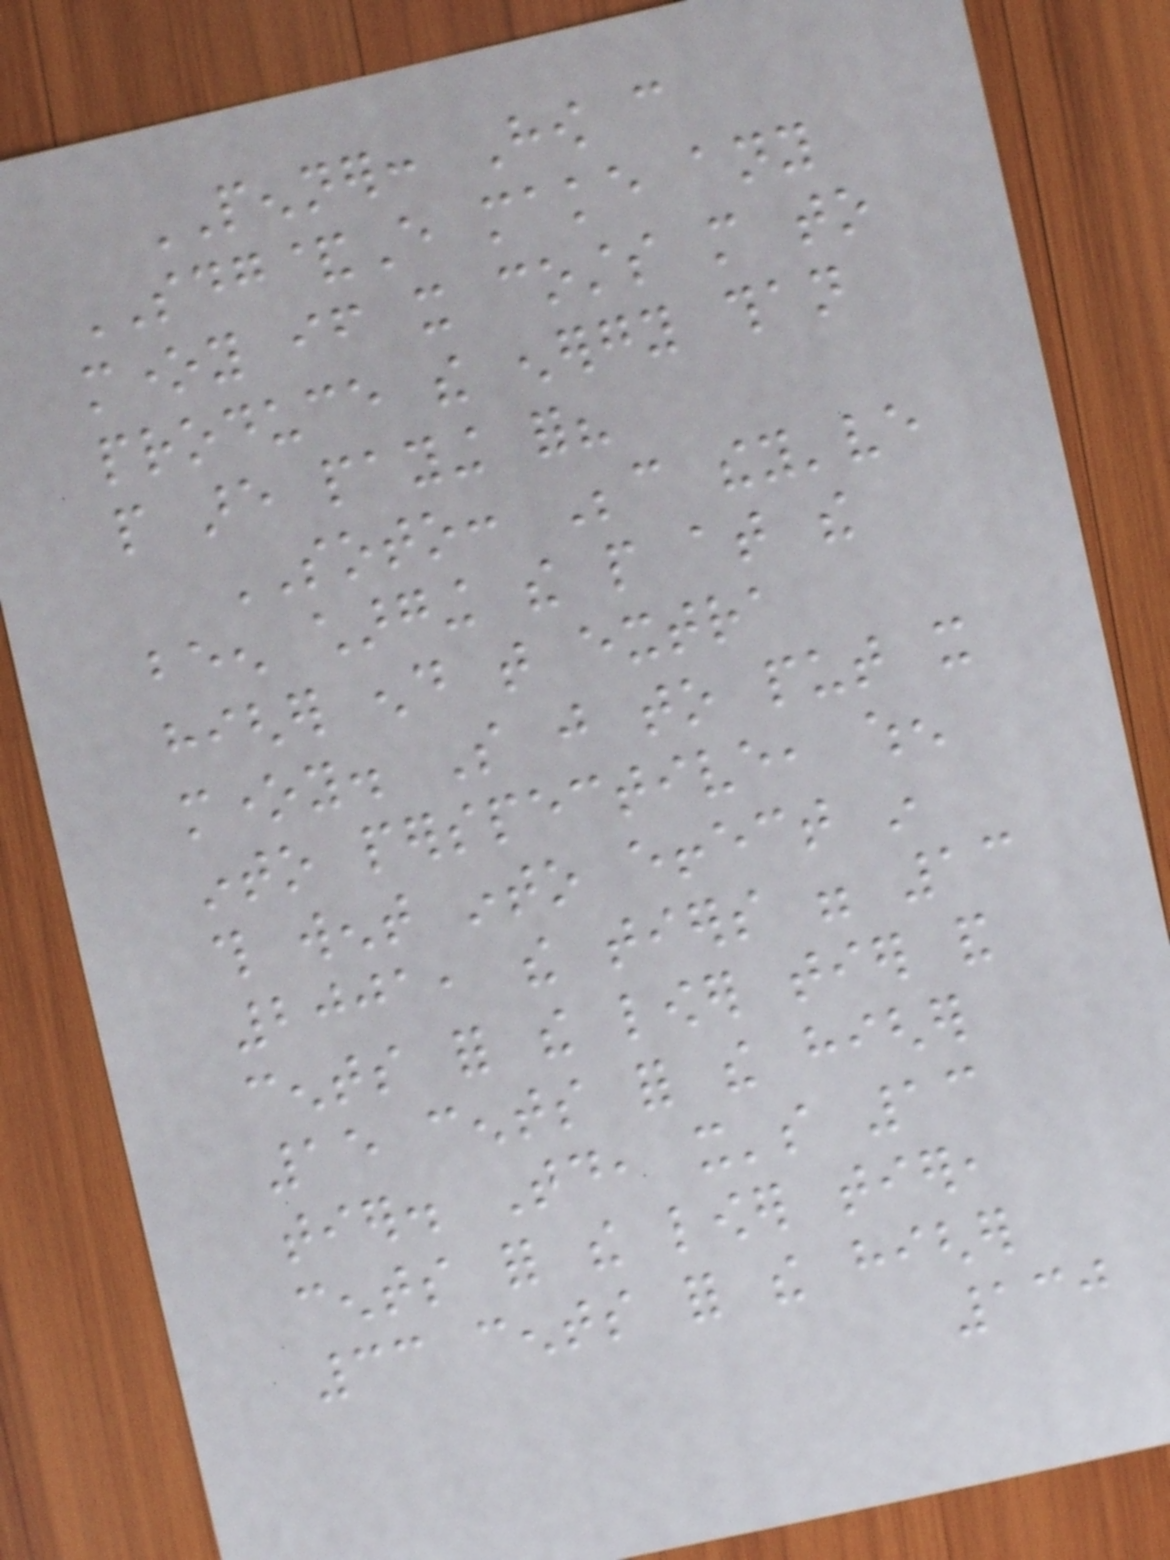PENNER: How can
SDG&E make any
money if it costs more to
produce the energy than
people are paying for?
SOTO: Because they've
been charging the people at the
higher end that extra
money. So just to put it
into perspective, when
this went into effect in
2001, the tiers were 13
cents for the lower tier and
15 cents for the higher
tier. Today, it's 13
cents for the lower tier,
33 cents for the higher
130
